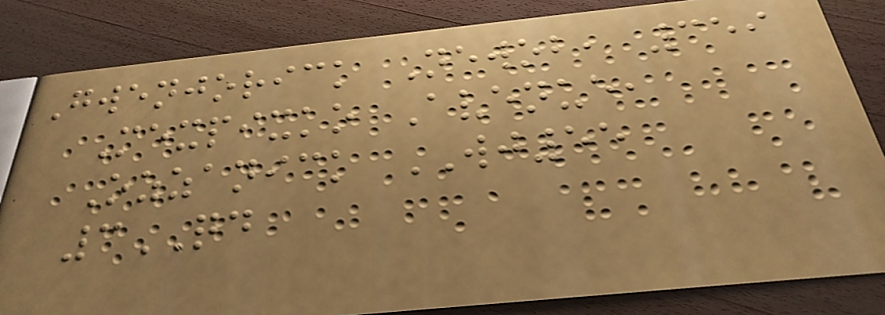Gwenjorick Newob, 359
Mexpixko Avenue,
Ozzanick WJ55
3QD
